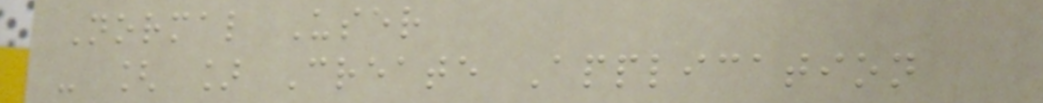Normal User
- [ ] Create Application
